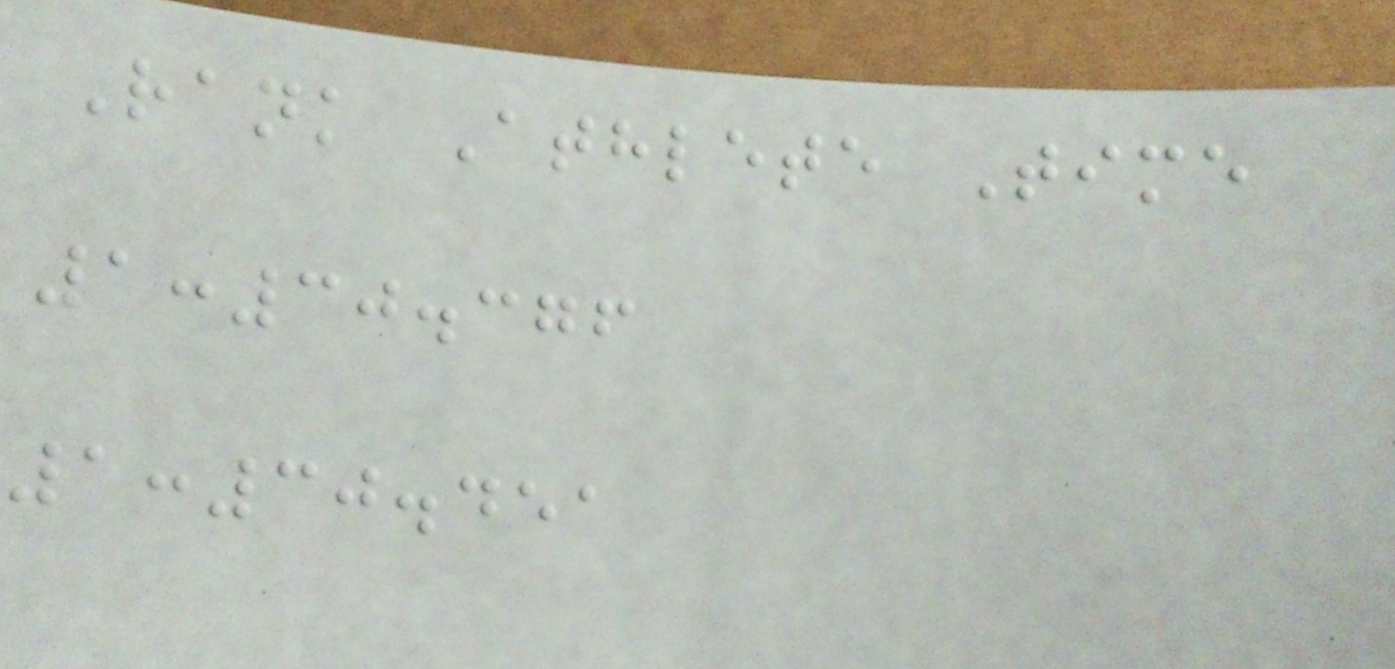Rank Athlete Time
1:30.376
1:30.451
